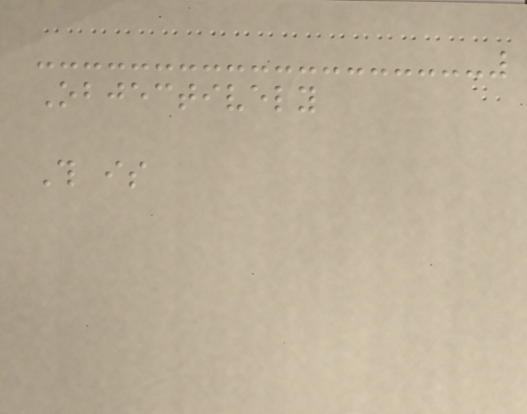Objectively
This is
